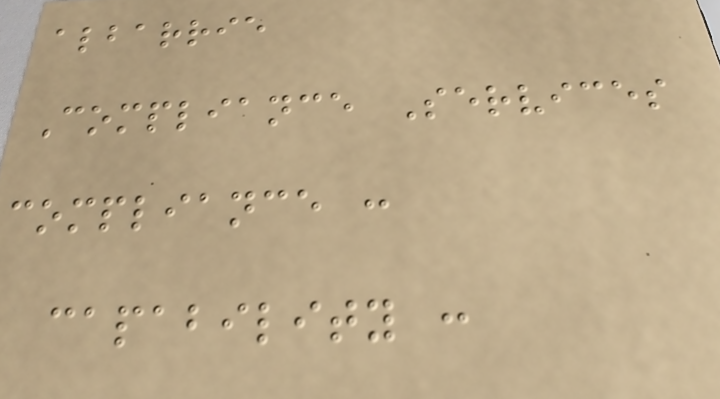albarrie
Compliance Services
compliance :
capability :
